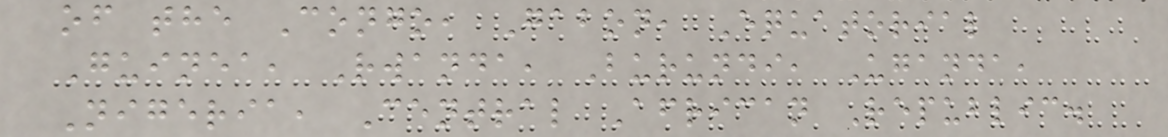of the Congo, Gabon, Equatorial
Guinea, Rwanda, Burundi, Uganda,
Nigeria, Central African Republic.
